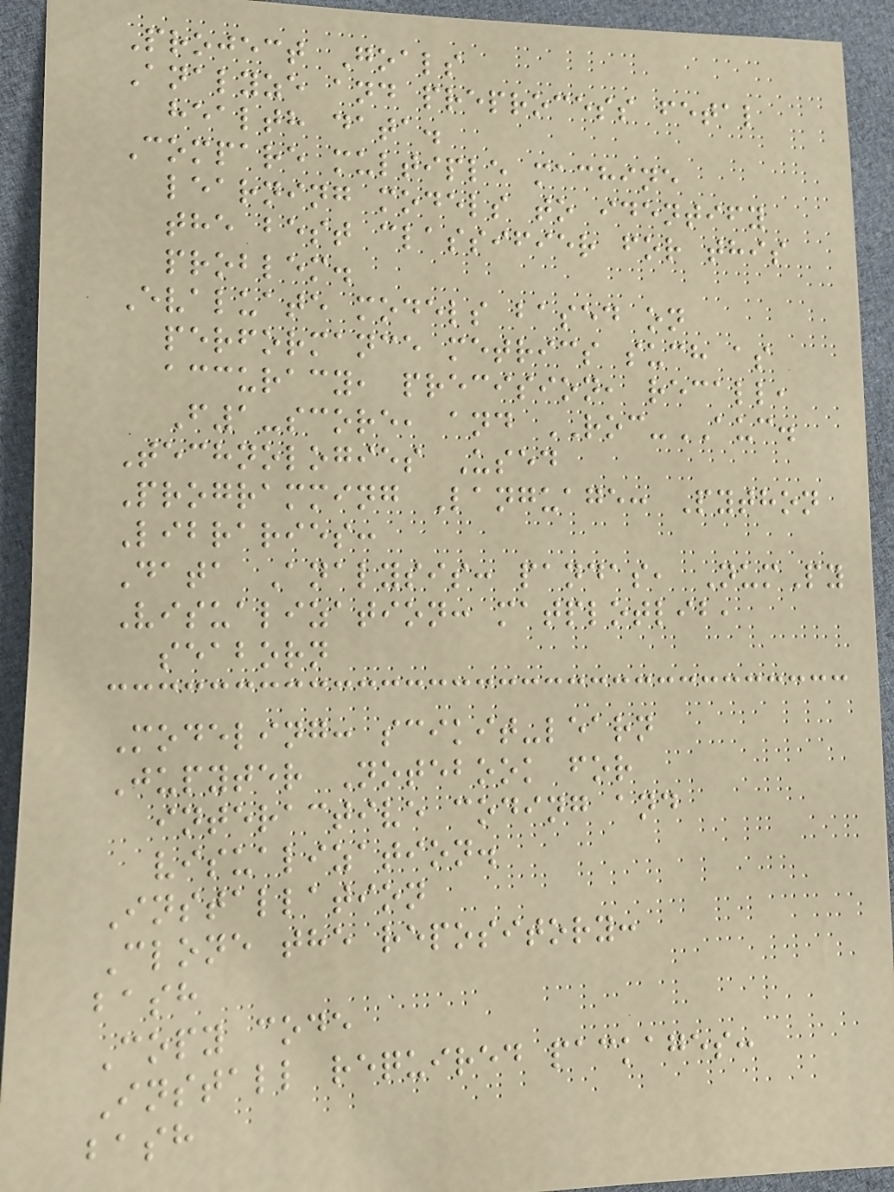Project Goals
Analyze and preprocess fetal
health data.
Compare multiple machine
learning models to identify
the best classifier for this
problem.
Evaluate models based on
performance metrics such as
accuracy, precision, recall,
F1-score, and ROC-AUC.
Technologies Used
Programming Language: Python
Libraries:
Data Analysis: pandas, NumPy
Visualization: matplotlib,
seaborn
Modeling: scikit-learn
Jupyter Notebook for
interactive coding and
visualization.
Installation
Clone the repository:
bash
Copy code
Install required packages:
bash
